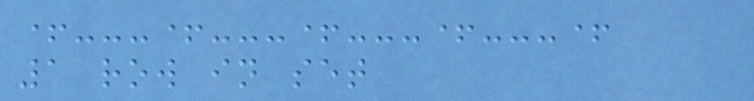+---+---+---+---+
1 row in set
